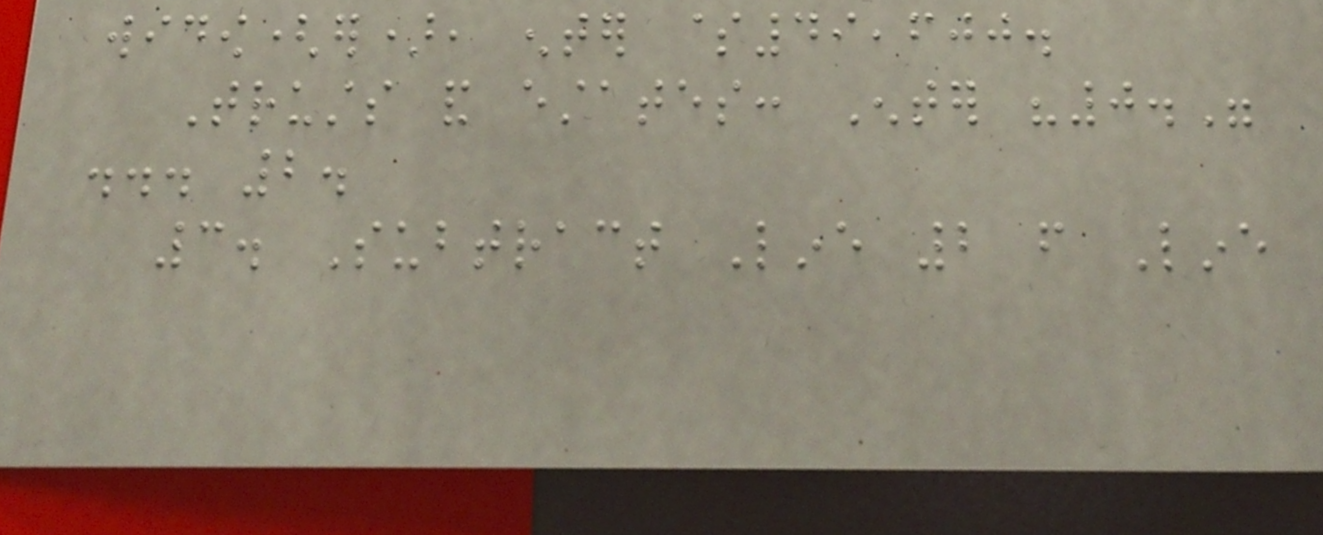widow(er), enter $49,600.
Trusts and estates: Enter "0."
... 2.
3. Subtract Line 2 from Line
